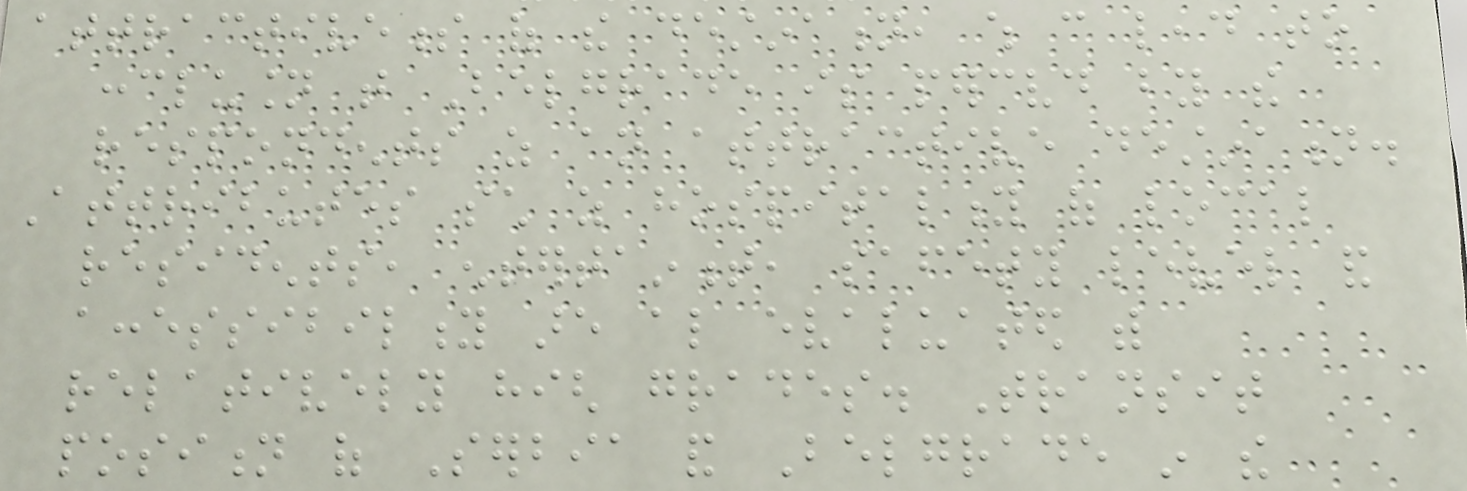attractiveness of the destination, which can lead to
conclusion that Belgrade is perceived by the
respondents as an attractive destination.
Attributes such as hospitality of local
residents, entertainment, safety level and
accessibility are also evaluated with
relatively high grades. Transit
position of Serbia and Belgrade in the
